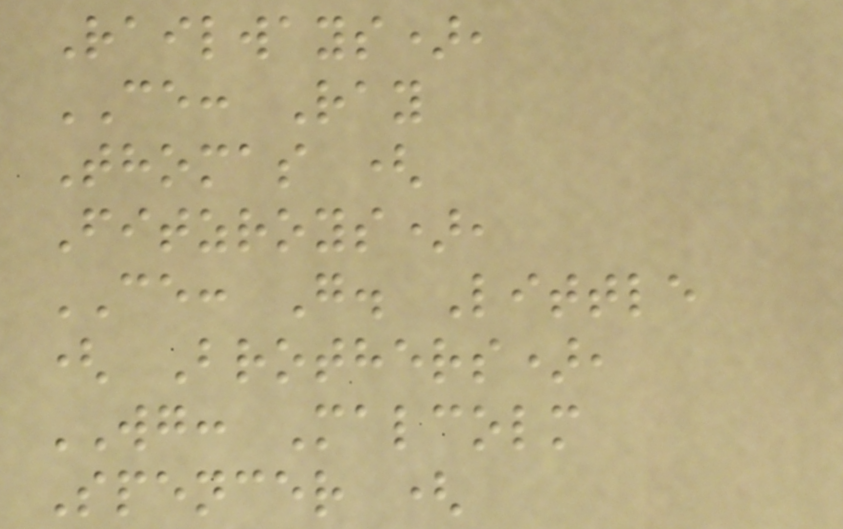Railways),
CE: Ray
Thomas (
Fitzroys),
CE: G. Little
( Brothers),
WG: Malcolm
Spencer (
